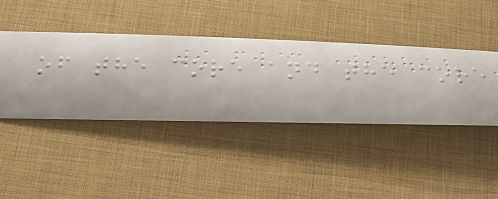of the core and the core
